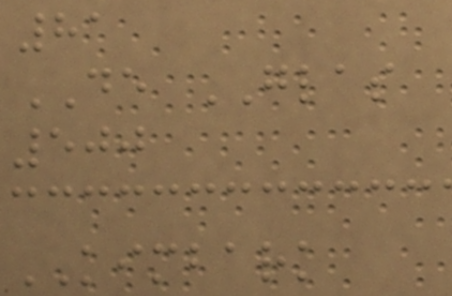81
DE GLAS
500
KIMBARK
